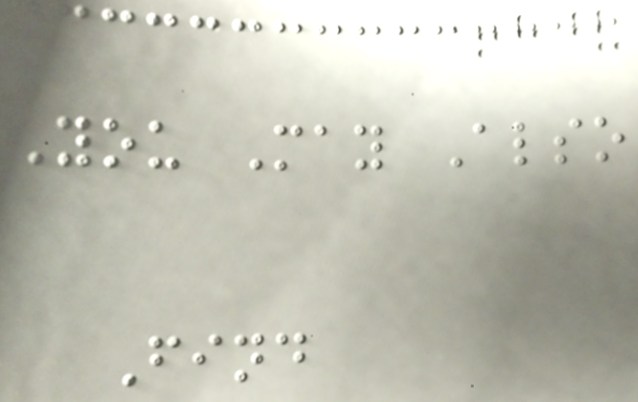You May Also
Find
